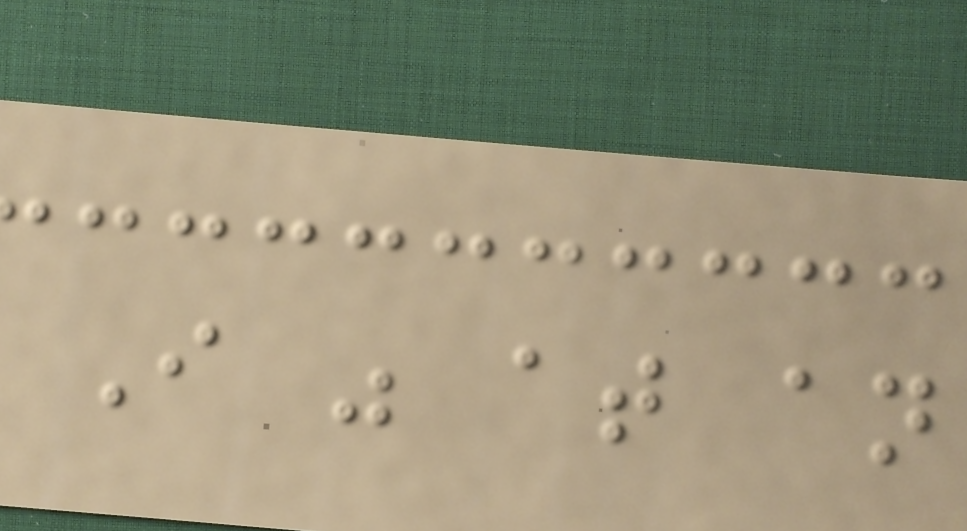I was at an
